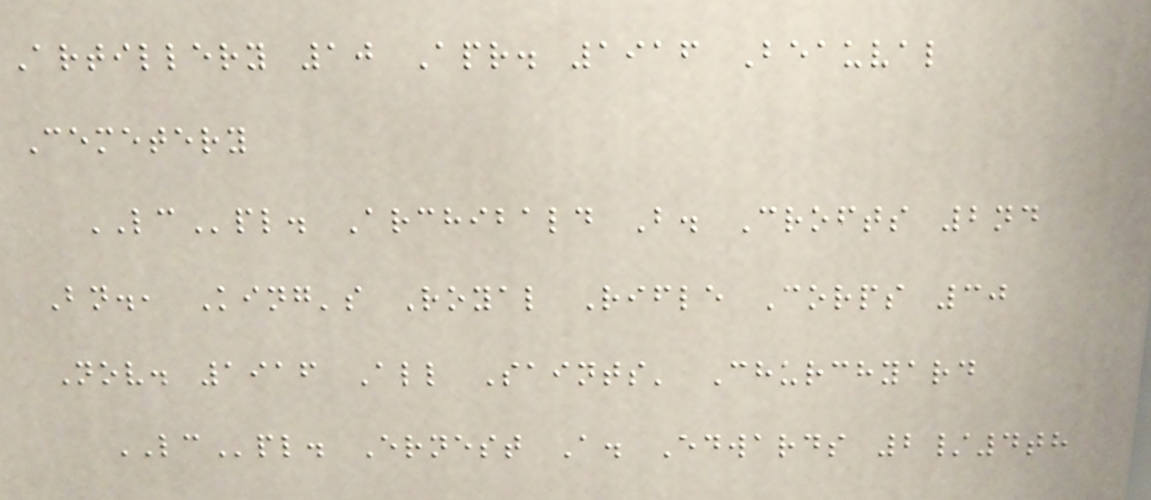Artillery 10 Apr. 1916 Beauval
Cemetery
LCpl. Archibald B. Crofts 2nd
Bn., King's Royal Rifle Corps 30
Nov. 1916 All Saints' Churchyard
LCpl. Ernest A. Edwards 2/4th
